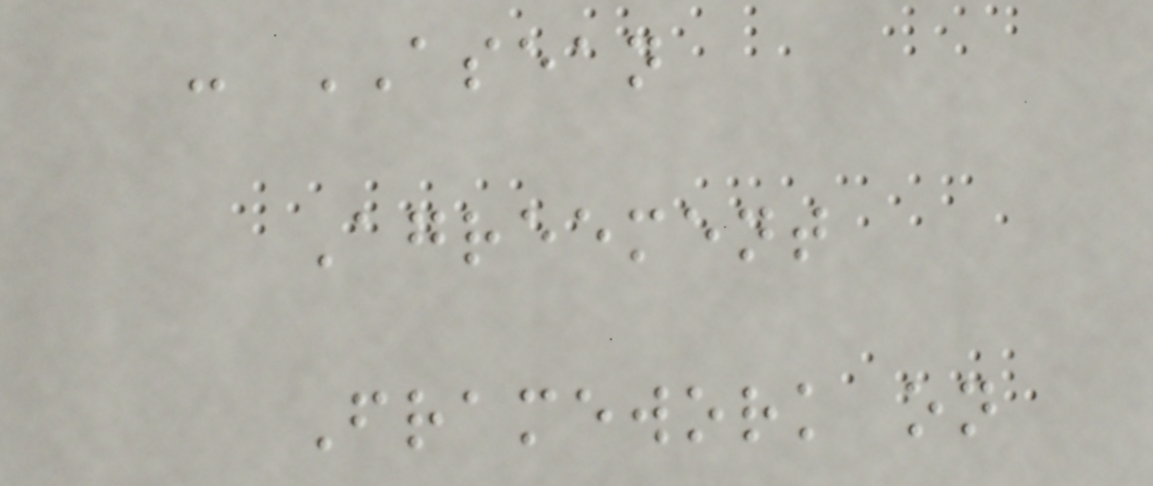- ASEAN
Agreement
Framework on
